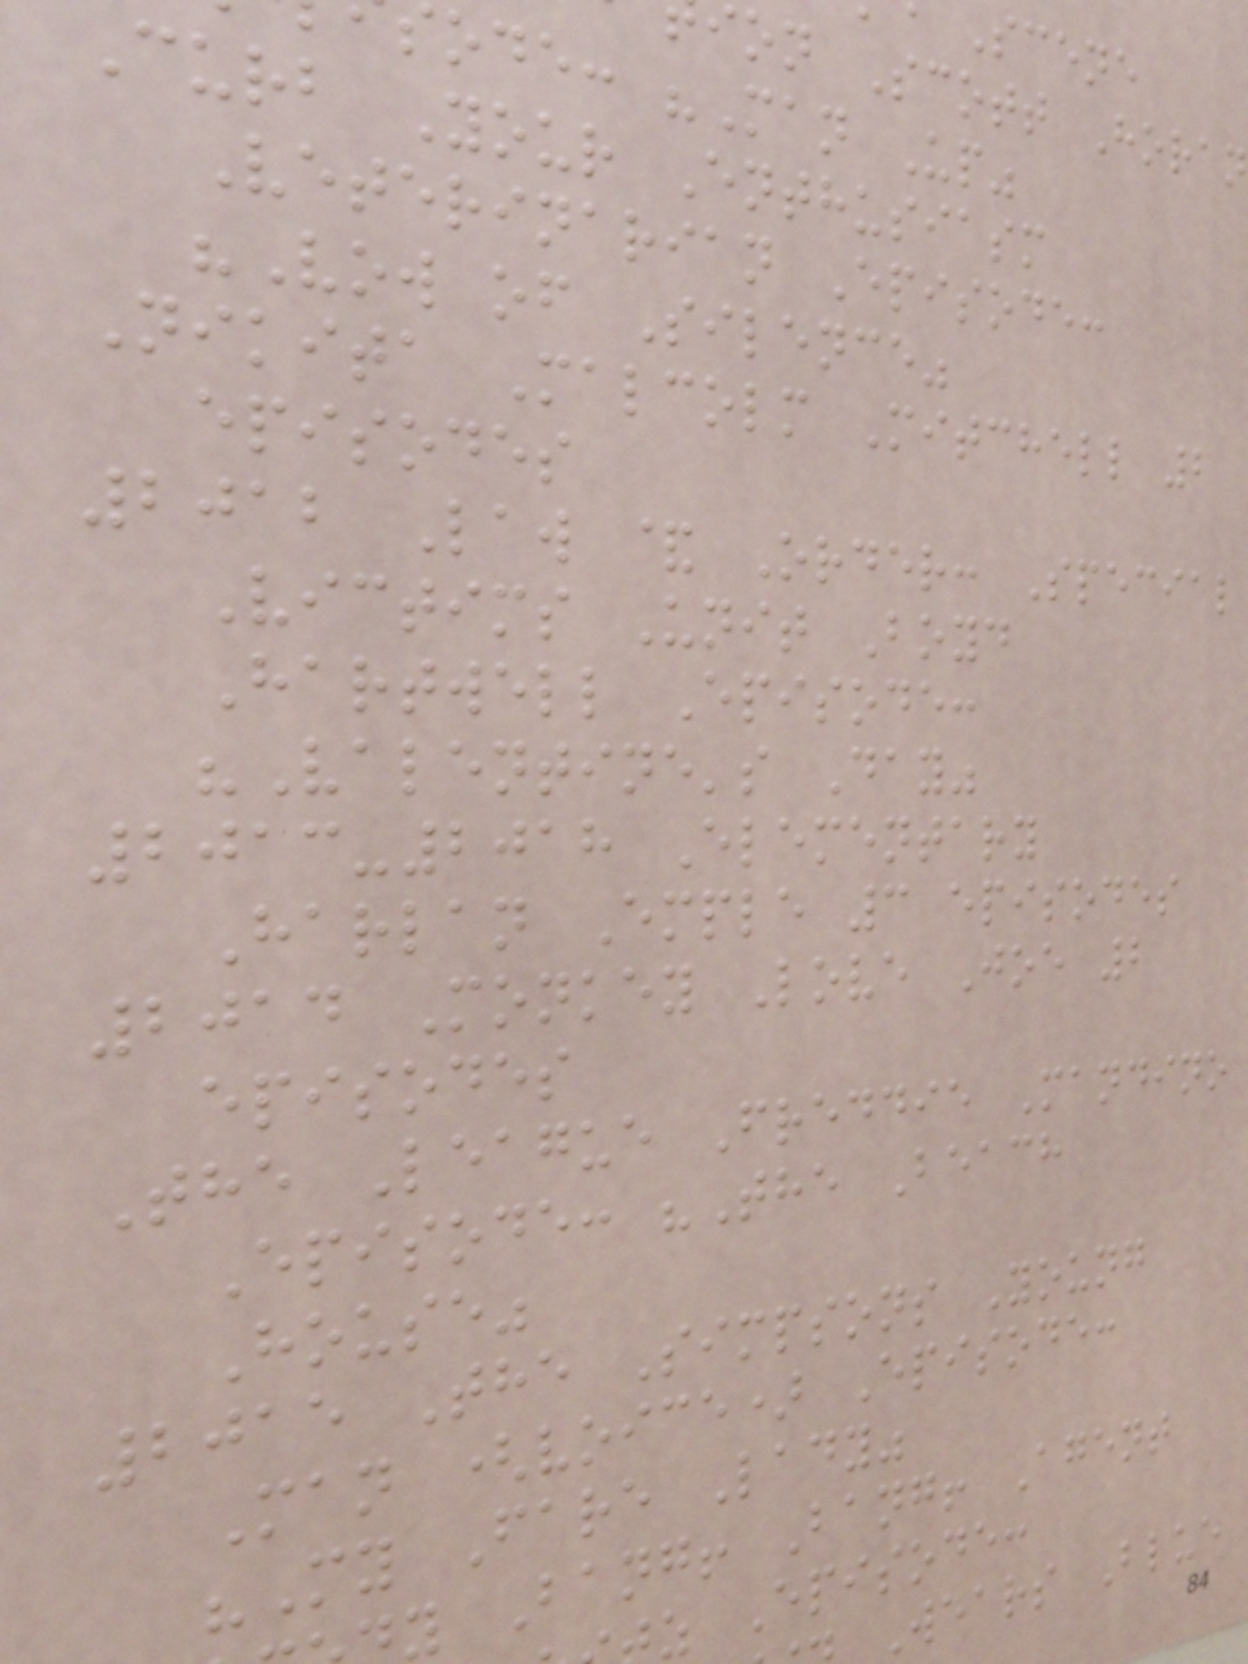on Scott Horan
ode: "Man Up"
Curb Your Enthusiasm
Veterinarian Episode:
"Vow of Silence"
Nikita Malcolm Mitchell 2
episodes
2012 Law & Order: Special
Victims Unit Boyd
Hartwell Episode:
"Valentine's Day"
2013-2018 Elementary
Harlan Emple 3 episodes
2014 Monkey Love Joe 2
episodes
The League Freddie Mandino
Episode: "The Beach
House"
2015 The Simpsons Young
Man (voice) Episode:
"My Fare Lady"
y Bang! Bang! Agent
z Episode:
Wears Blue
